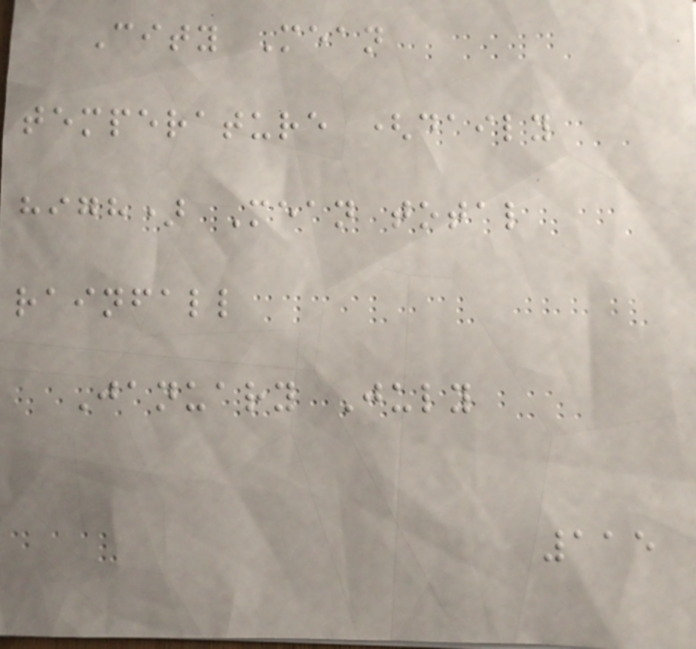City Mean
temperature (daily
high) Mean total
rainfall
January July
115
